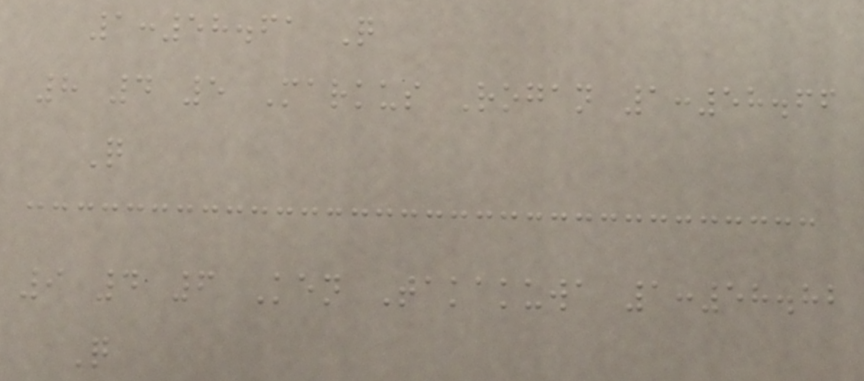1:58.61 Q
8 4 5 Markus Rogan 1:58.66
Q
9 4 6 Ken Takakuwa 1:58.82
Q
